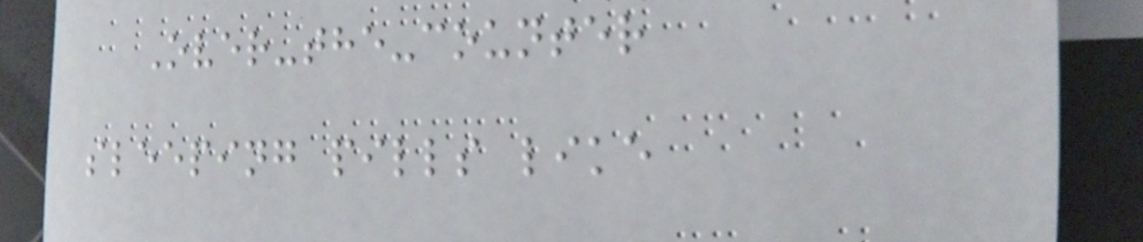Over-the-counter
sleeping pills like
